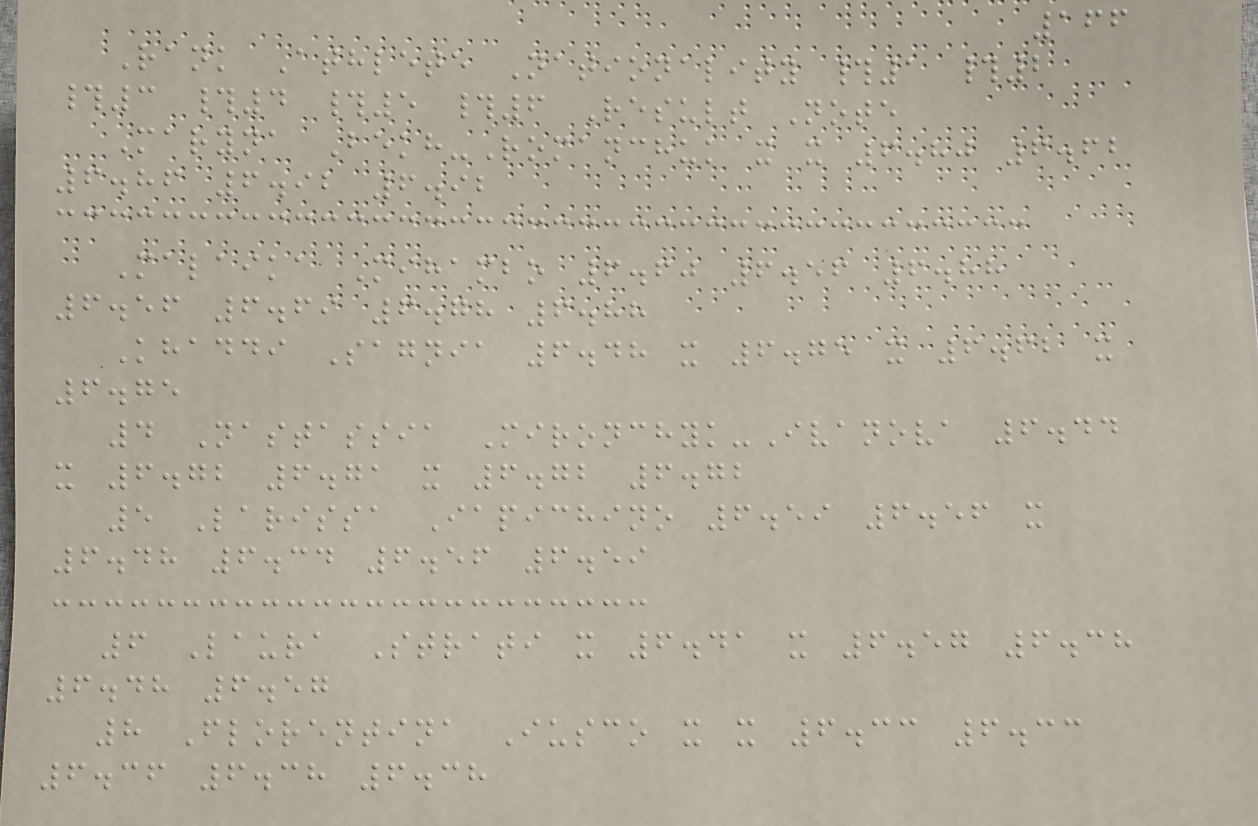166
Rank Athlete Nationality #1 #2
#3 #4 #5 #6 Result Note
Maryna Bekh-Romanchuk x x 6.80 6.62
6.86 6.92 6.92
Malaika Mihambo 6.60 6.56 6.88
6.56 6.69 6.78 6.88
Khaddi Sagnia 6.48 x 6.75 x 6.62 x
6.75
4 Nastassia Mironchyk-Ivanova 6.44
x 6.72 6.71 x 6.72 6.72
5 Larissa Iapichino 6.59 6.56 x
6.48 6.34 6.56 6.59
6 Laura Strati x 6.41 x 6.57 6.38
6.48 6.57
8 Florentina Iusco x x 6.33 6.33
6.36 6.38 6.38
